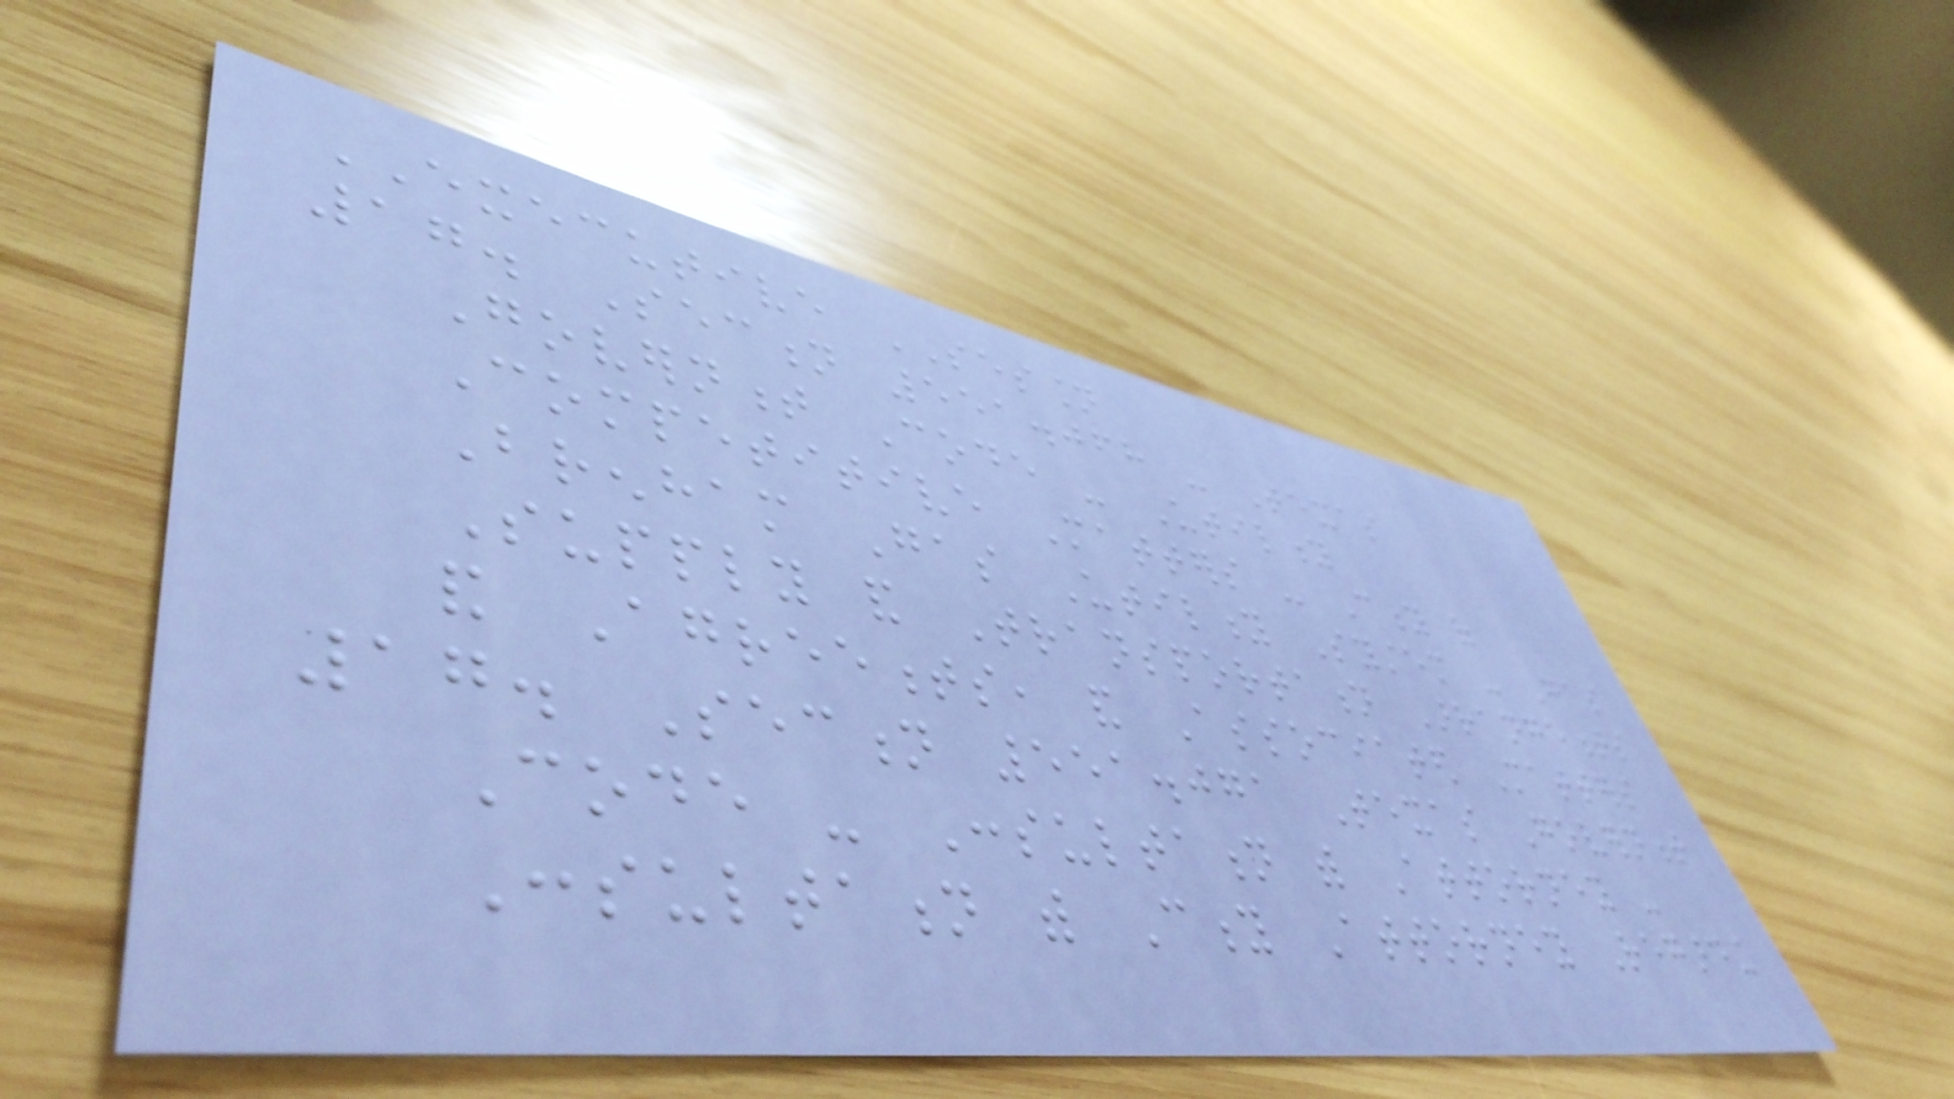EXECUTIVE SESSION
17. Section 551.068 - Texas
Government Code - Utility
Competitive Matters - City of
Brenham Gas Utility System - Gas
Supply and Transportation Arrangements
and Agreements, and Associated Matters
17. Section 551.071 Texas Government
Code - Consultation with Attorney -
Consultation with City Attorney Regarding
